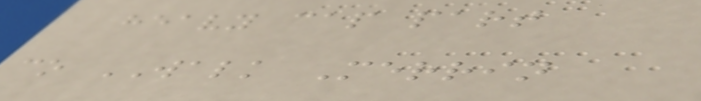heavy cap part
co WALK Merrin
